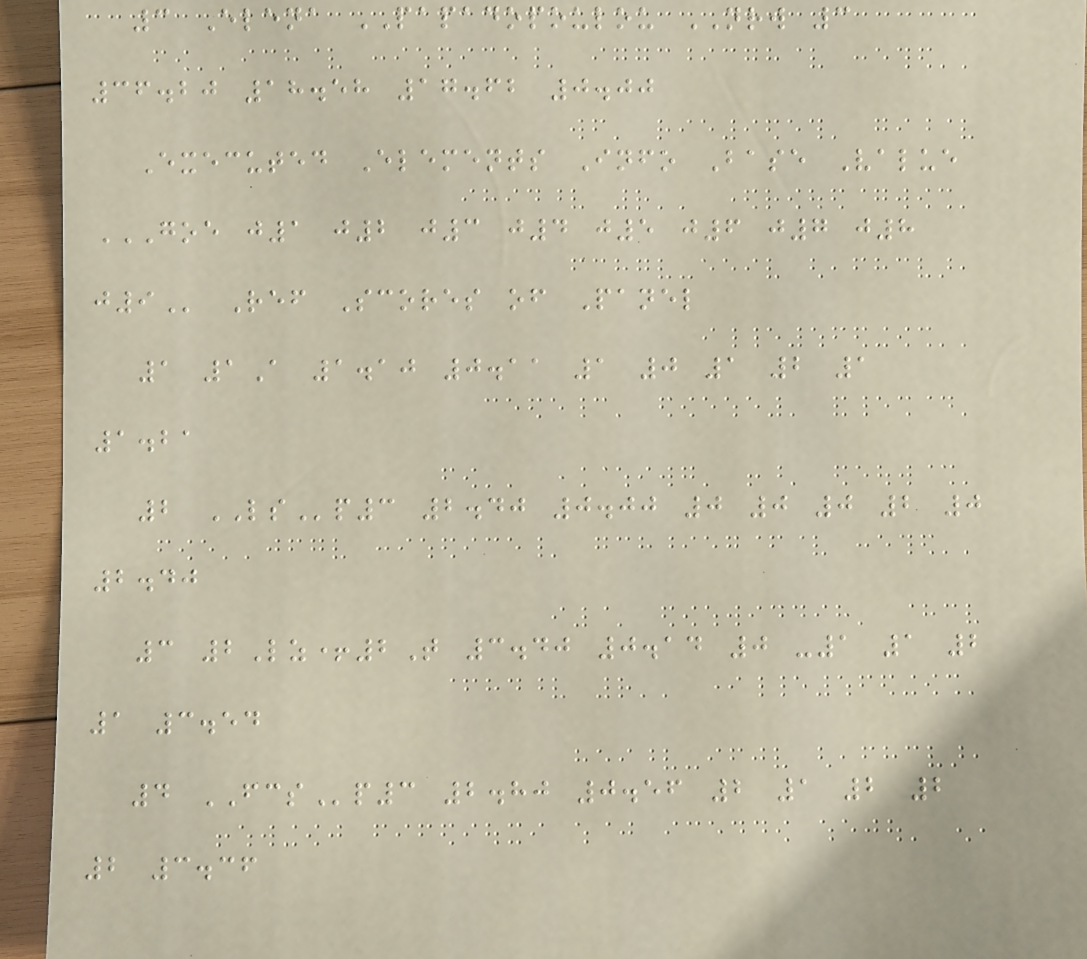3 Elena PAPADOPOULOU NRW 3
36.20 18.58 17.62 0.00
Executed Elements Info Base Value
GOE J1 J2 J3 J4 J5 J6 J7 J8
J9 Ref Scores of Panel
1 1A 1.10 0.11 1 0 1 2 1
1.21
2 LSp3 2.40 0.00 0 0 0 2 0
2.40
3 2Lz+2T 3.40 0.14 0 -1 1 2
1 3.54
4 FCSp3 2.80 0.56 2 1 2 2
2 3.36
